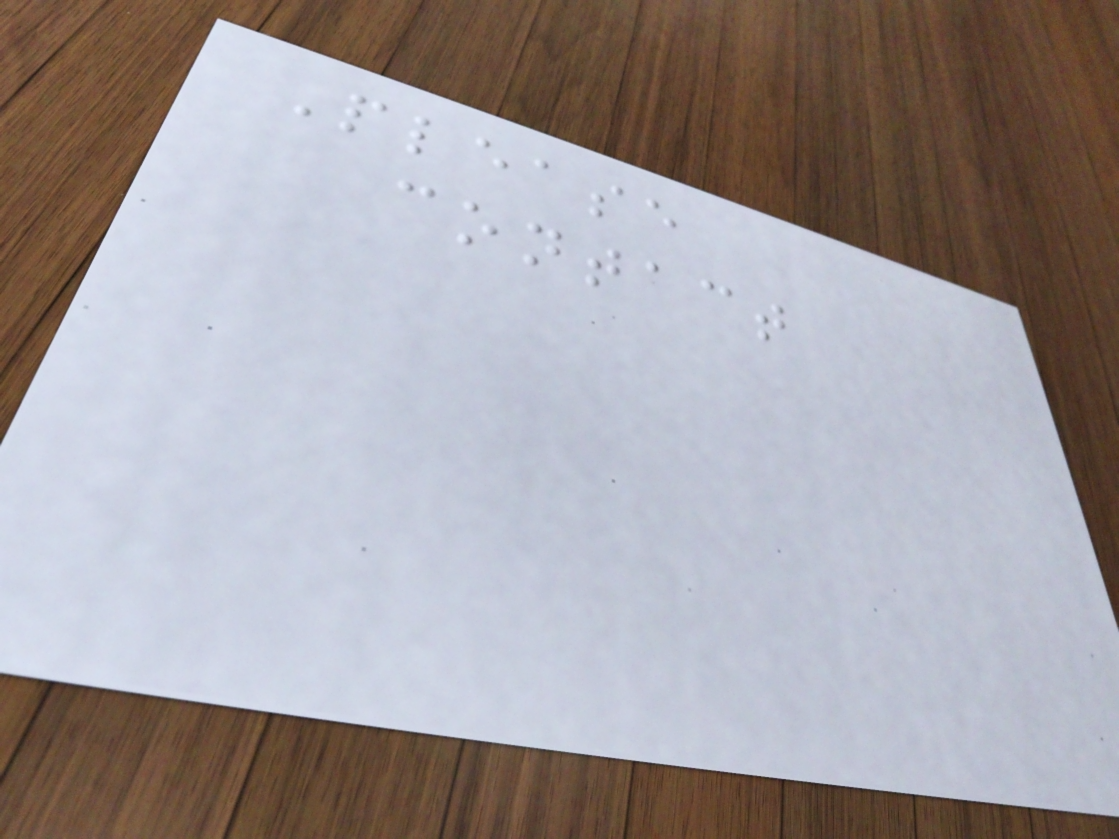Please
contact
